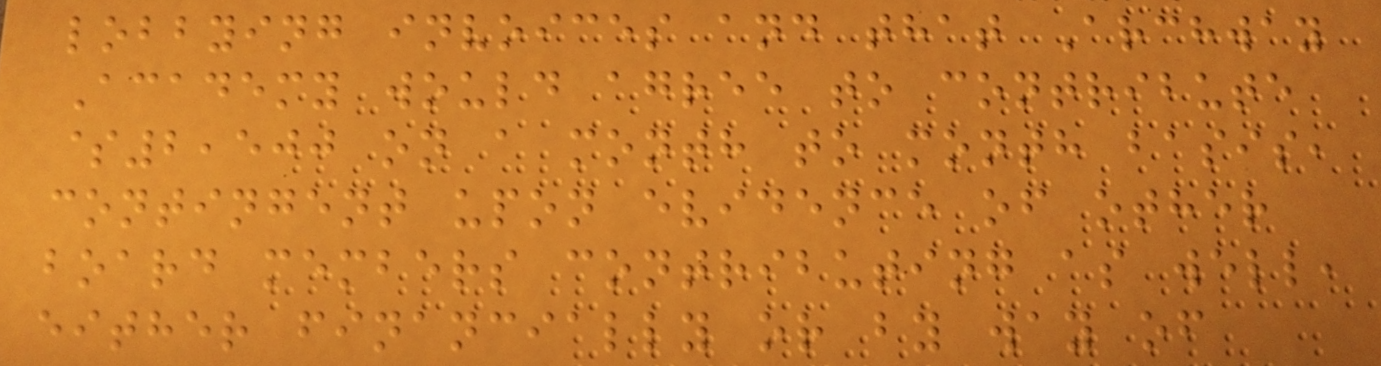lobbying invoices and that Archway
Academy would agree to contribute
$2,500 on a month to month basis,
contingent upon evidence of other
board members contributing as well,
either financially or by way of
